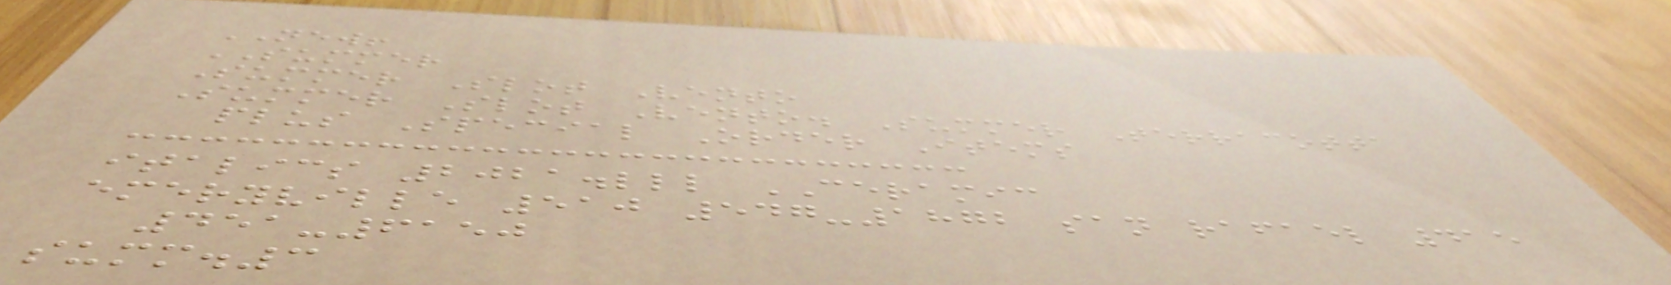NEW!
SUMMER
Summer Slot Vento
Summer Slot Vento. Summer Terracotta
plus Special Order Items
italics 2021.lll CERAMIC
emeryville 510 547-1872 san rafael 415
451-6150
summ.3
